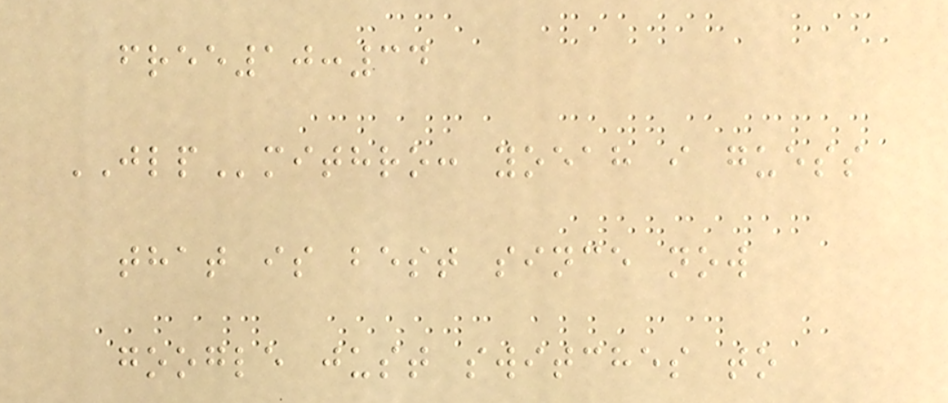free10:34
JLPmithro: yoeah i guess
that is best since now
google just switches to
